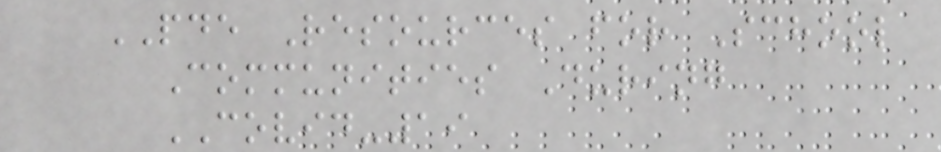PDE Resources for School
Communities During
COVID-19
